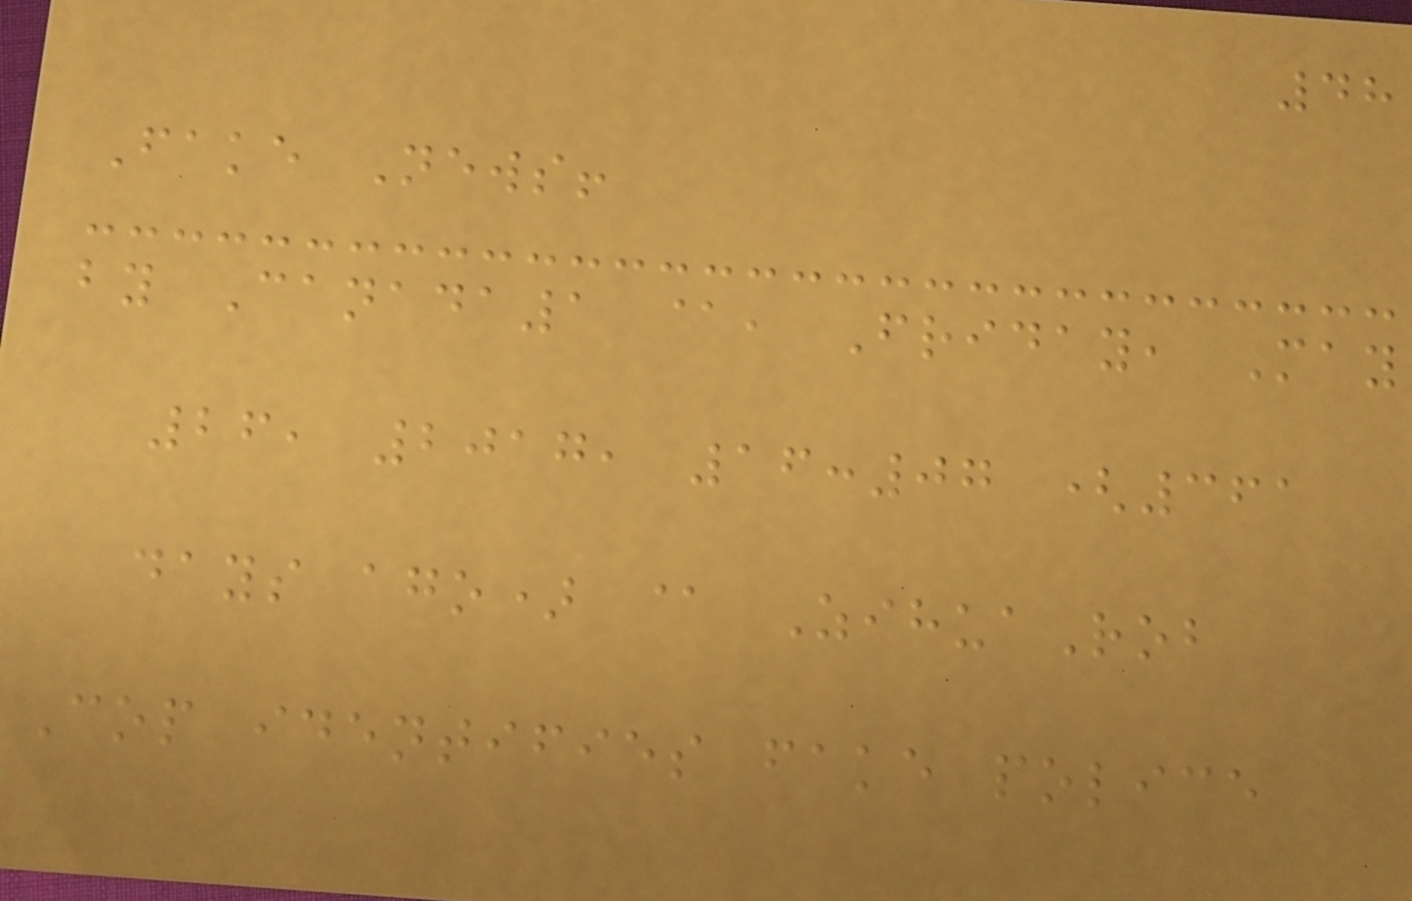48
Fake News!
by Canada1 @, Friday, May
26, 2017, 16:07 (361
days ago) @ ZihuaRob
Cop identifies fake police
